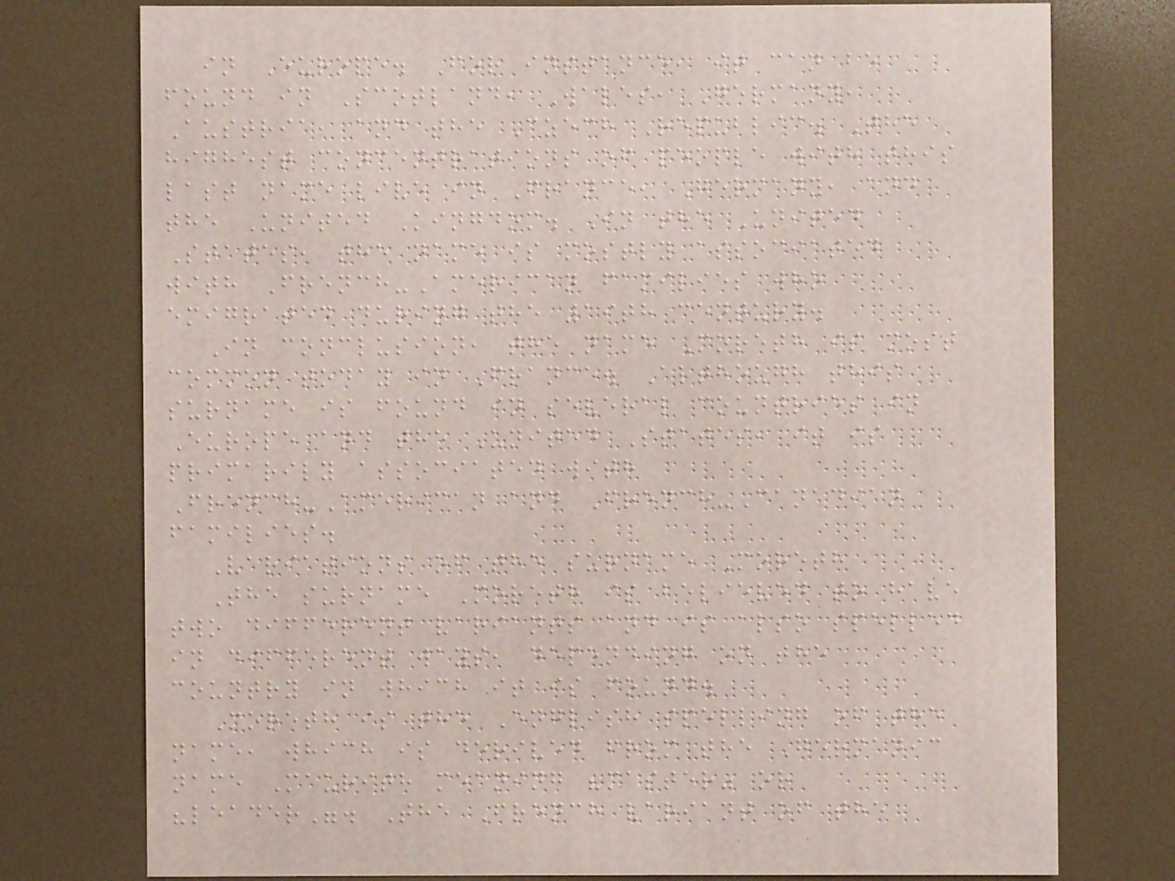in Europe. For instance, it can be
found in Scotland, Wales, Germany,
Austria, and the Czech Republic. The
highest concentrations of people with this
last name live in France, Germany, and
the United Kingdom. In the United
States, the name is mostly associated
with French-American families who
emigrated during the 19th century.
In conclusion, the name Moreth is most
common today in France. Although this
surname is found in several countries in
Europe and the United States, it is
primarily associated with
French-American and French-Canadian
families.
Variations of the surname Moreth
The surname Moreth is believed to have
two different variants and is also spelled
in different ways, depending on the
country in which it is found.
Moreth is the English spelling of the
name, which is derived from the Germanic
name Maurith meaning "master" or
"leader". The French variant of the
